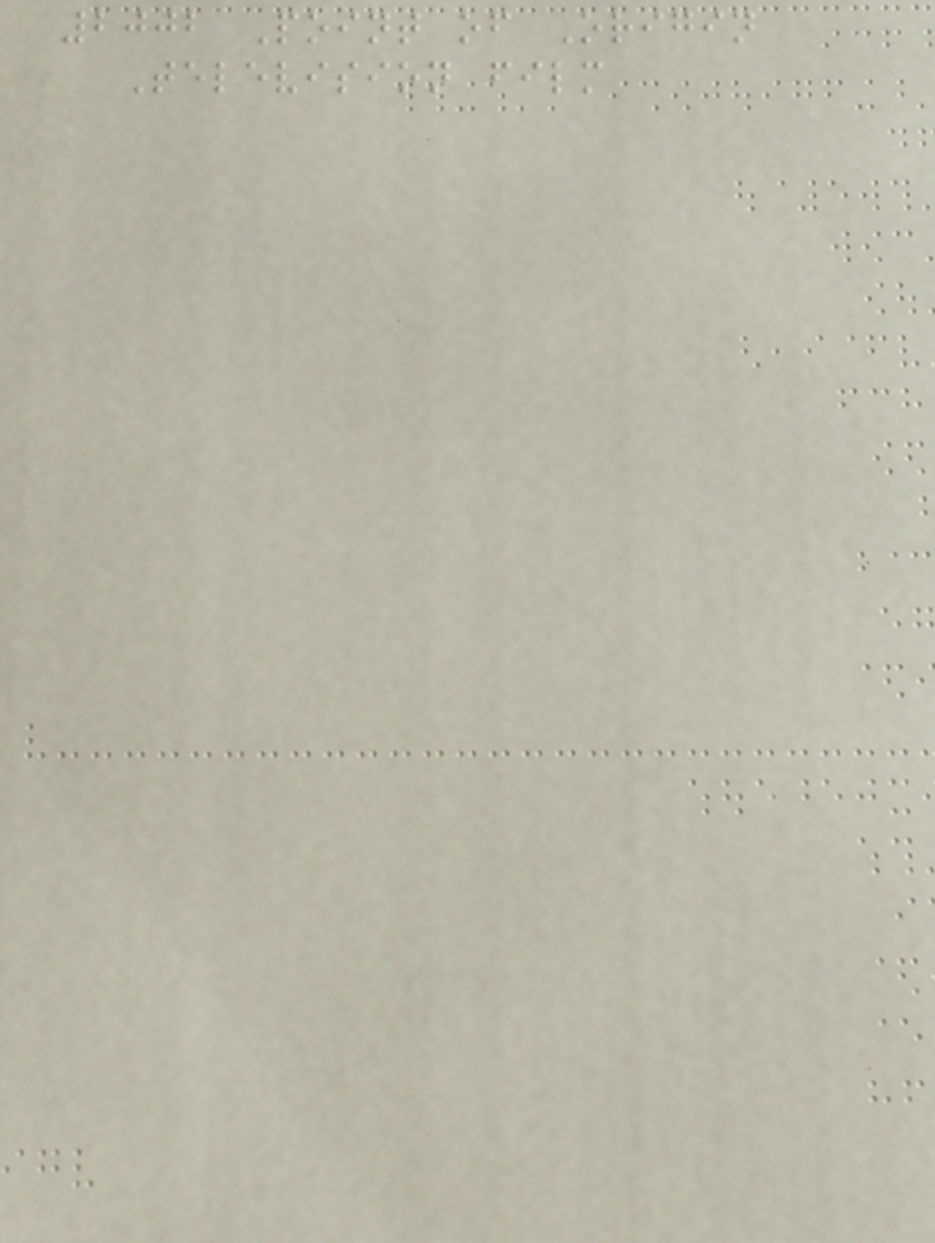2002 Point of Origin
Television film
